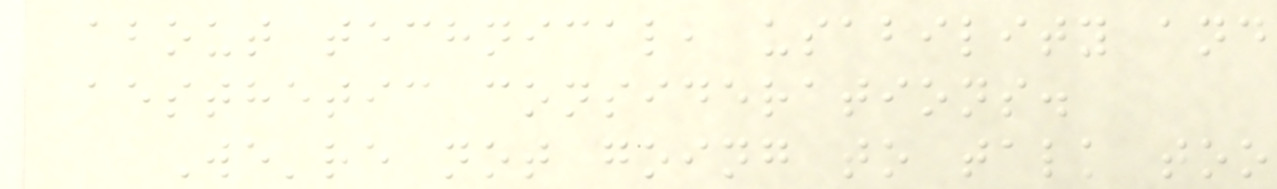about technical, usability and
aesthetic considerations.
We're not going to talk too
